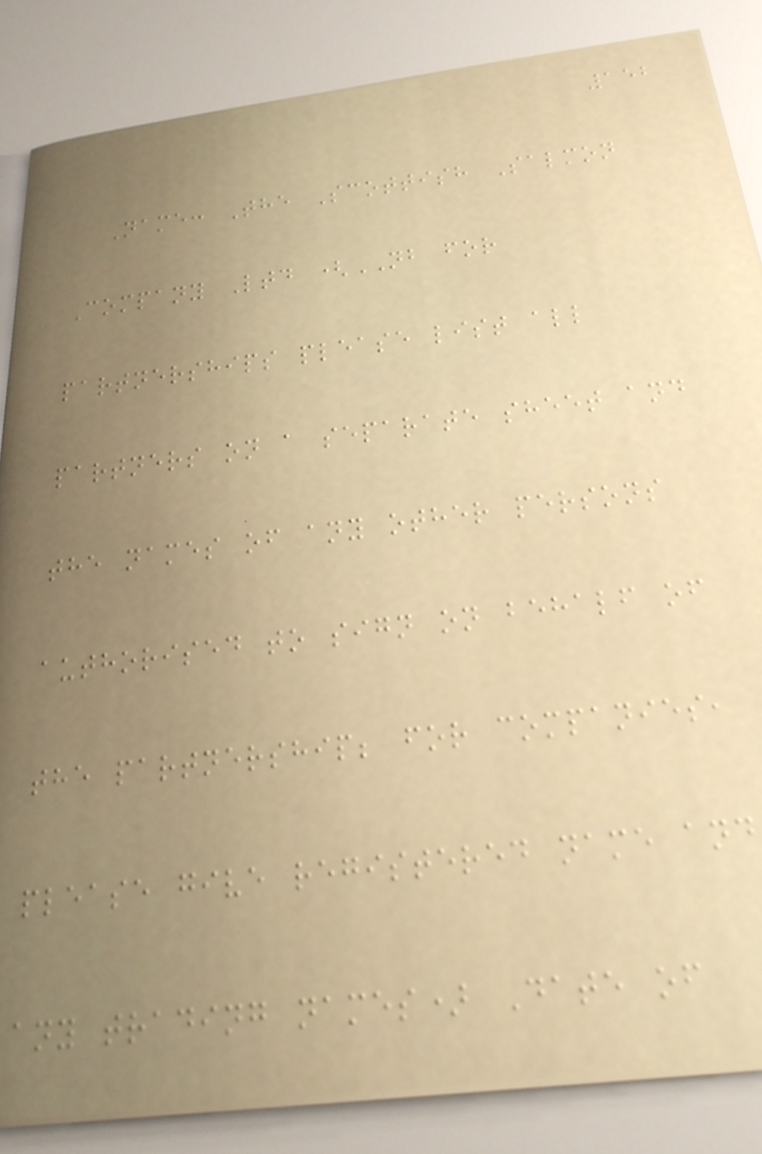152
Name: The Scottish Salmon
Company Ltd (NB for
partnerships please list all
partners on a separate sheet and
the names of any other persons
authorised to sign on behalf of
the partnership; for companies,
please give registered name and
any trading names) Date of
